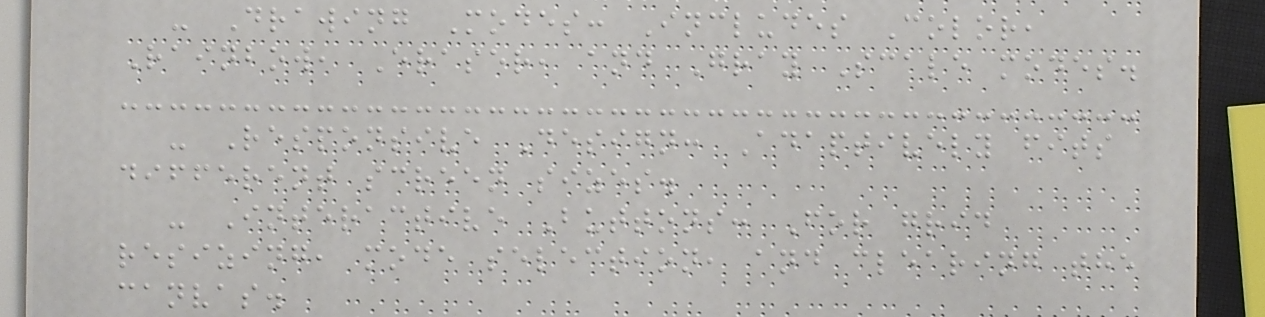- Drawing Modes: Includes Color,
Rainbow, Eraser, and Gray Scale modes.
- Responsive Design: Adaptively fits
different screen sizes.
- Interactive Buttons: For grid
resizing, mode selection, and clearing the
canvas.
